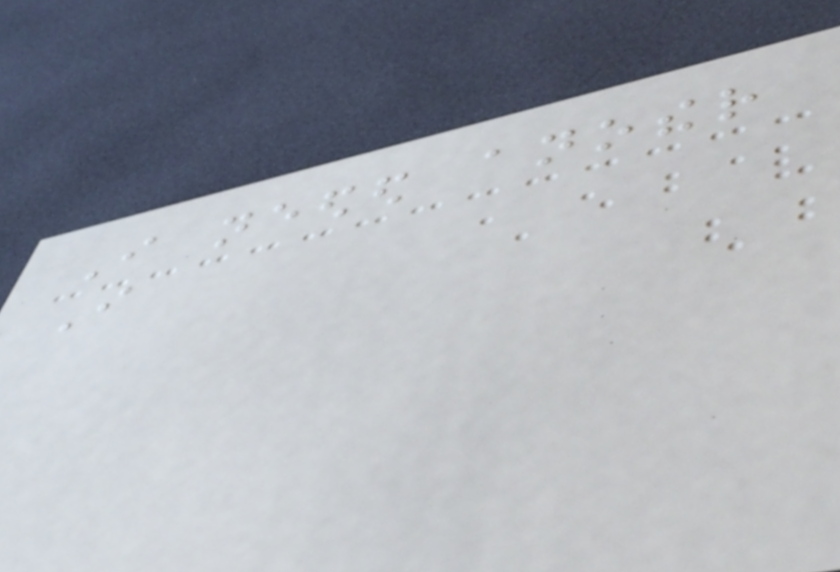I needed another
I
